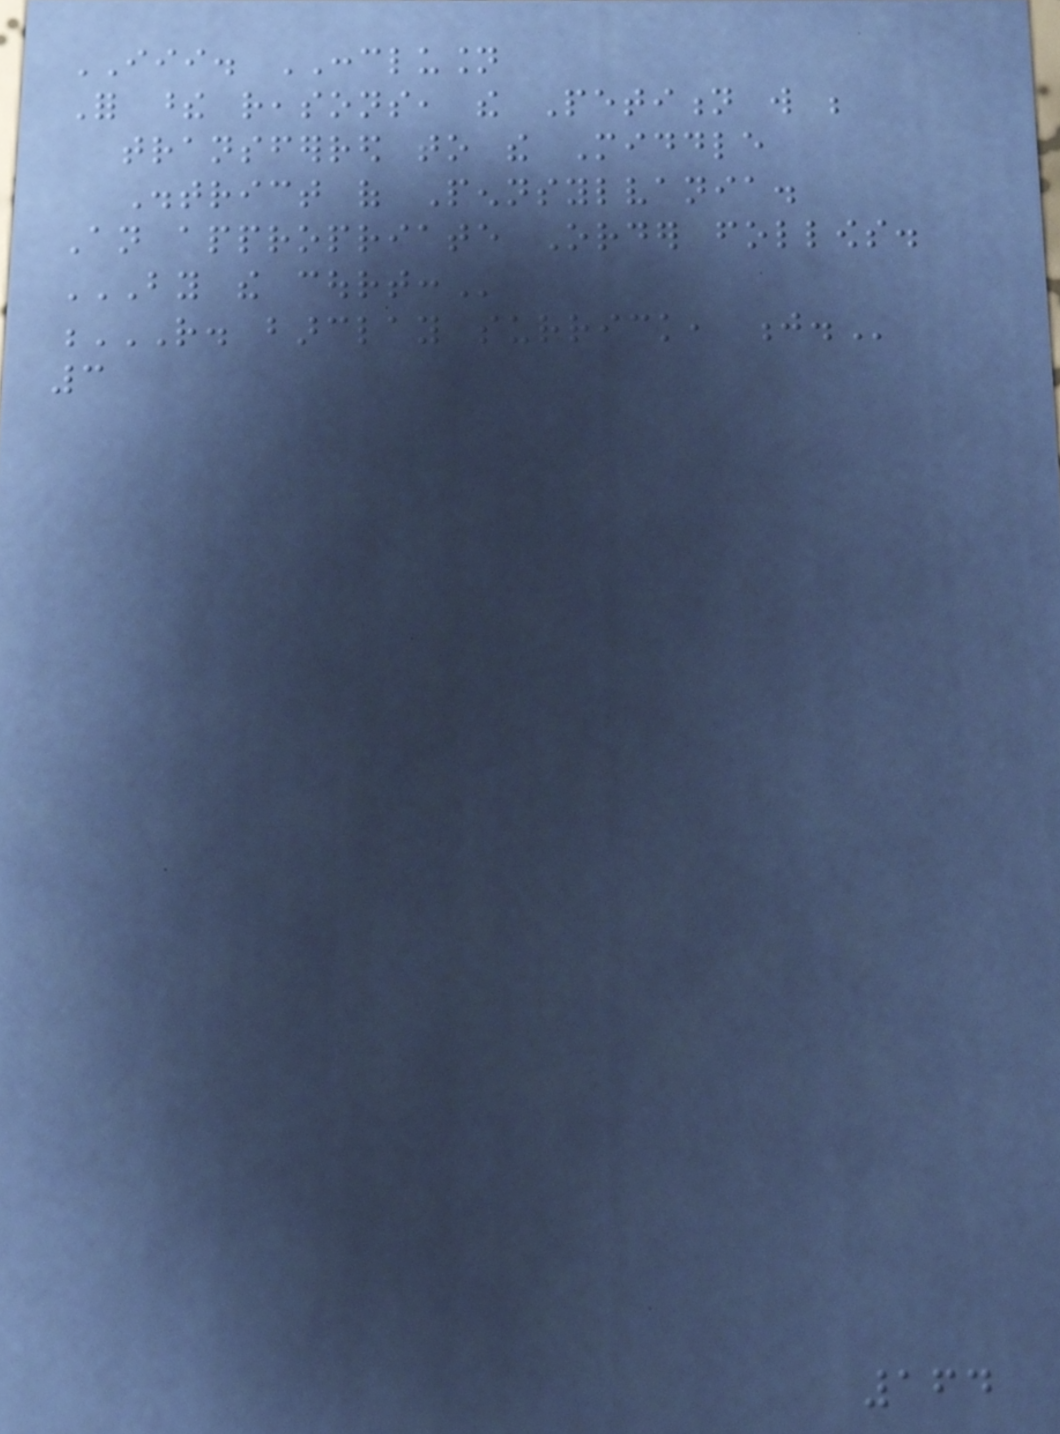III. CONCLUSION
For these reasons, the Petition will be
transferred to the Middle
District of Pennsylvania.
An appropriate Order follows.
BY THE COURT:
R. BARCLAY SURRICK, J.
3
164
